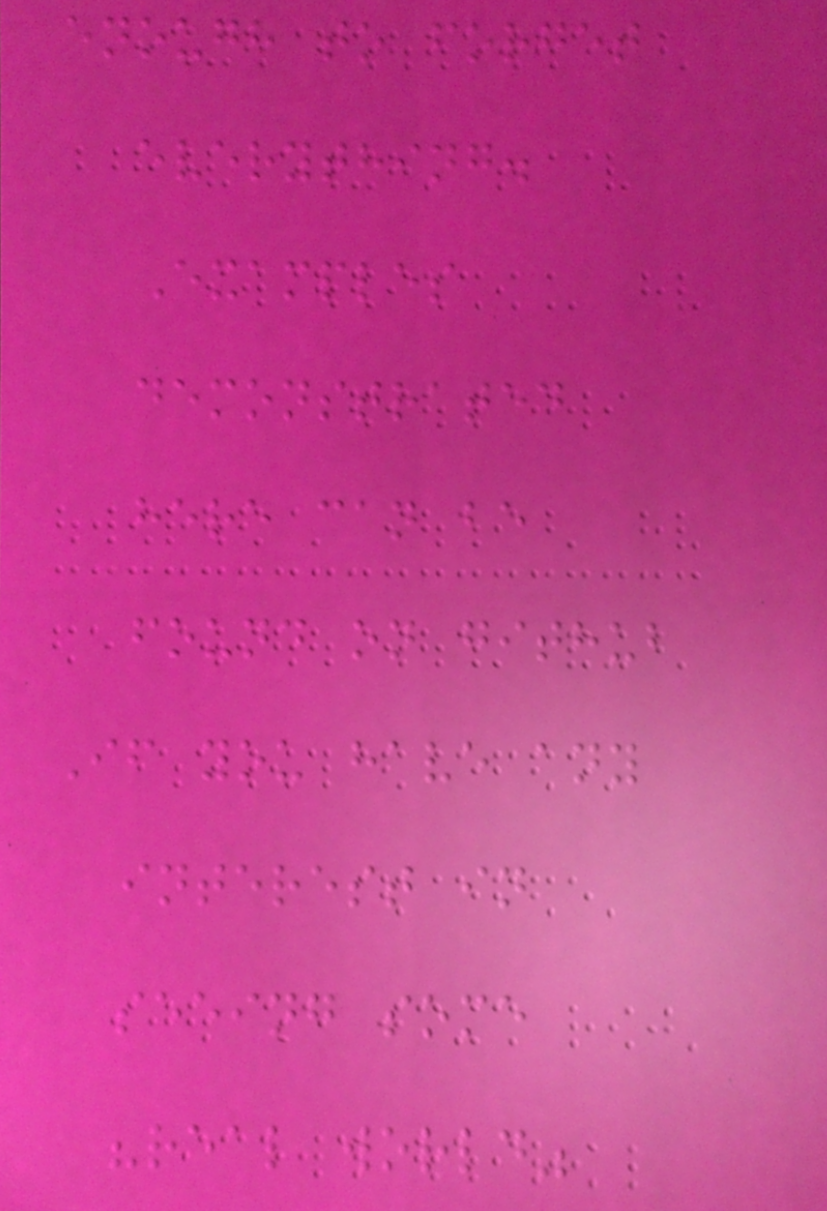enough to forget
everything.
Examples
demonstrated
here can be
found on github
If you have any
interest in
seeing some
"real world"
